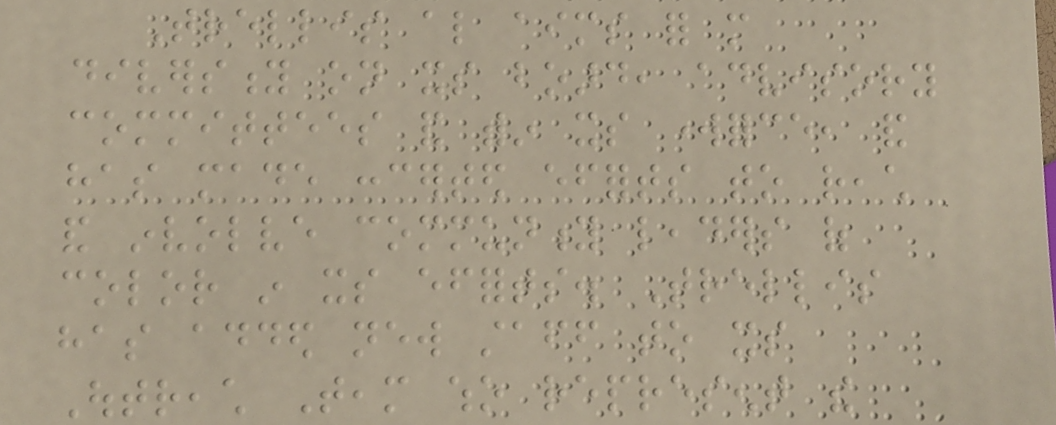Trellis also aims for more
diversity on its board, advisory
committees and within its workforce, and
has made concerted efforts to reach
and involve community leaders of
color in its efforts. Trellis
has added new staff to its
Outreach Team who represent the
